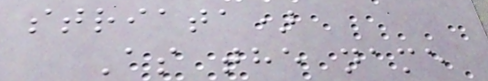striata)
As the name
